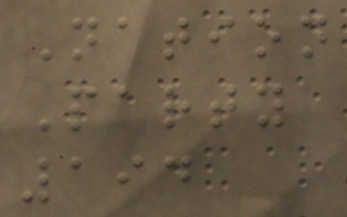Nation
Party
194
